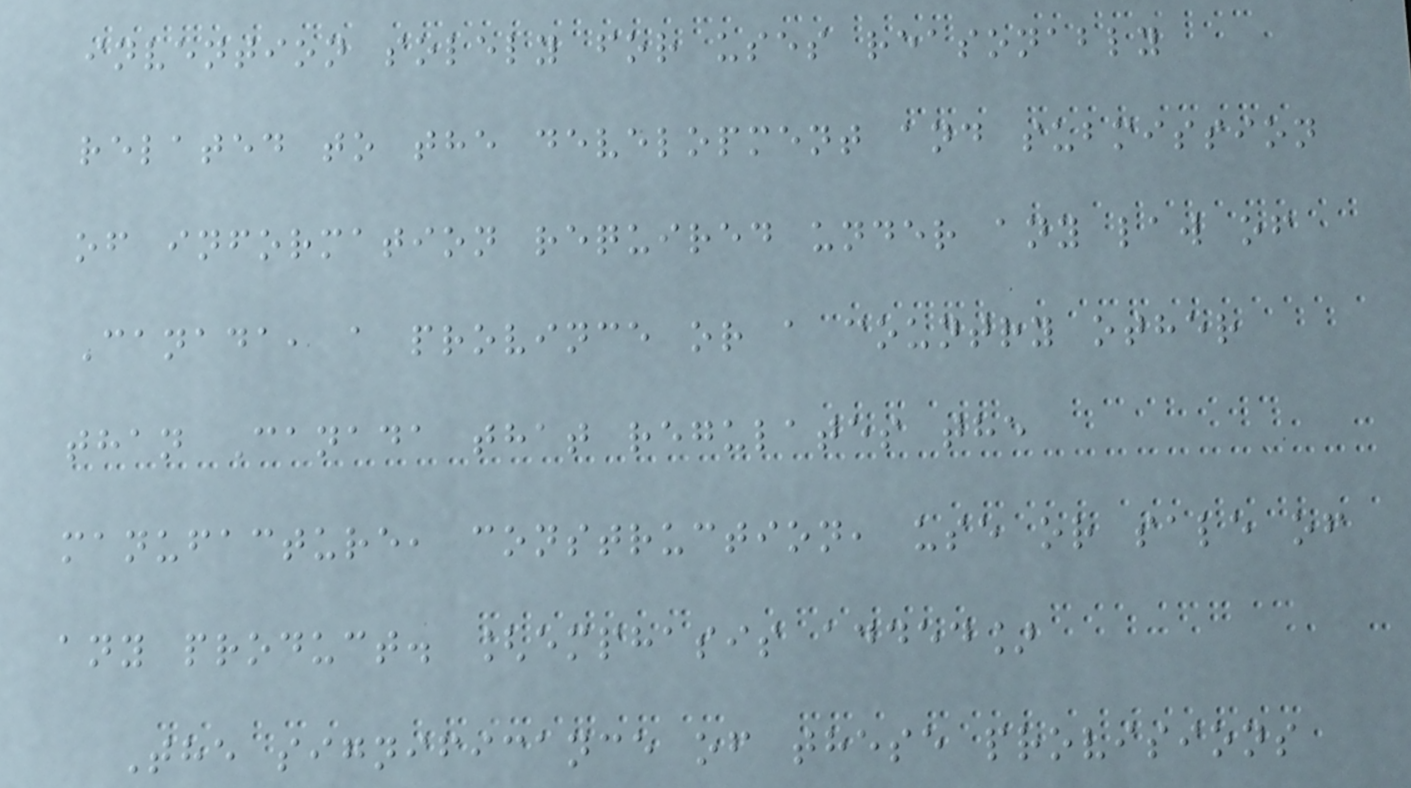invention solely for uses reasonably
related to the development and submission
of information required under any law of
Canada, a province or a country other
than Canada that regulates the
manufacture, construction, use or sale of
any product. [emphasis added]
The significance of these provisions
